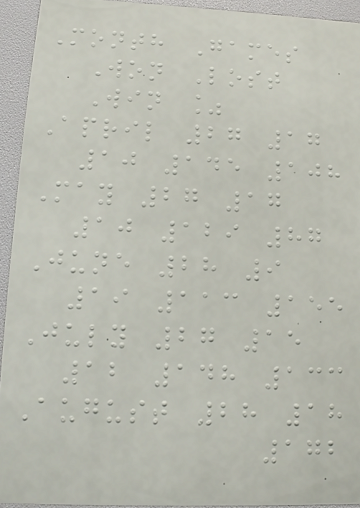Month Games
Won Lost
Win %
April 27 17
10 145 108
May 27 17
10 129 87
June 28 9
19 113 155
July 27 15
12 148 133
August 28 18
172
